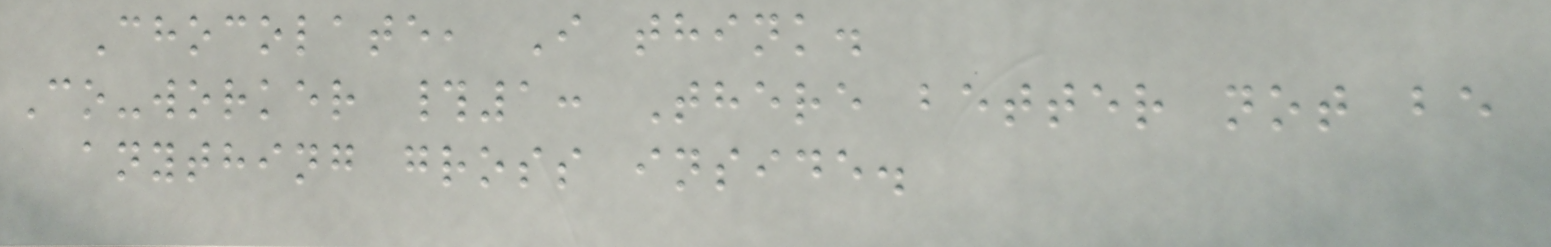Chocolate, I think.
Co-worker #1: There better not be
anything gross inside.
